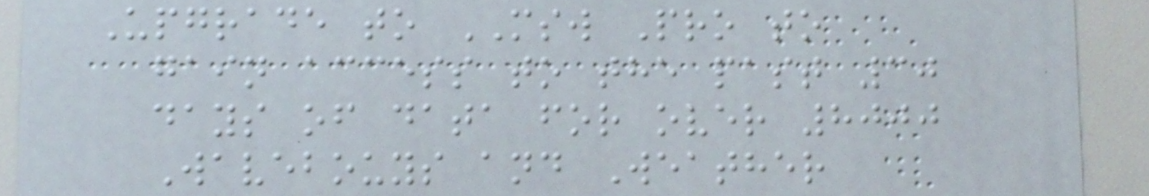Upgrade to MSW Pro to
gain access to the past 30
days of data for over 8000
Wavebouys and Weather
